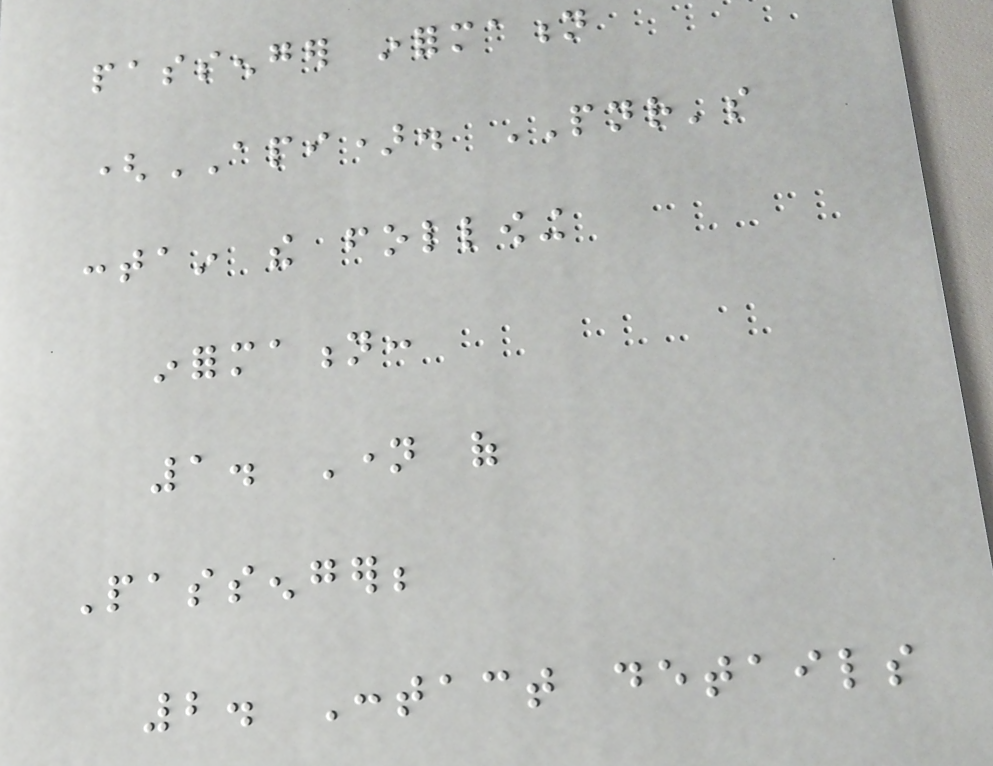passenger information
(API). PNR's
contain the following
information:
1. Name of
Passenger;
2. Contact details
